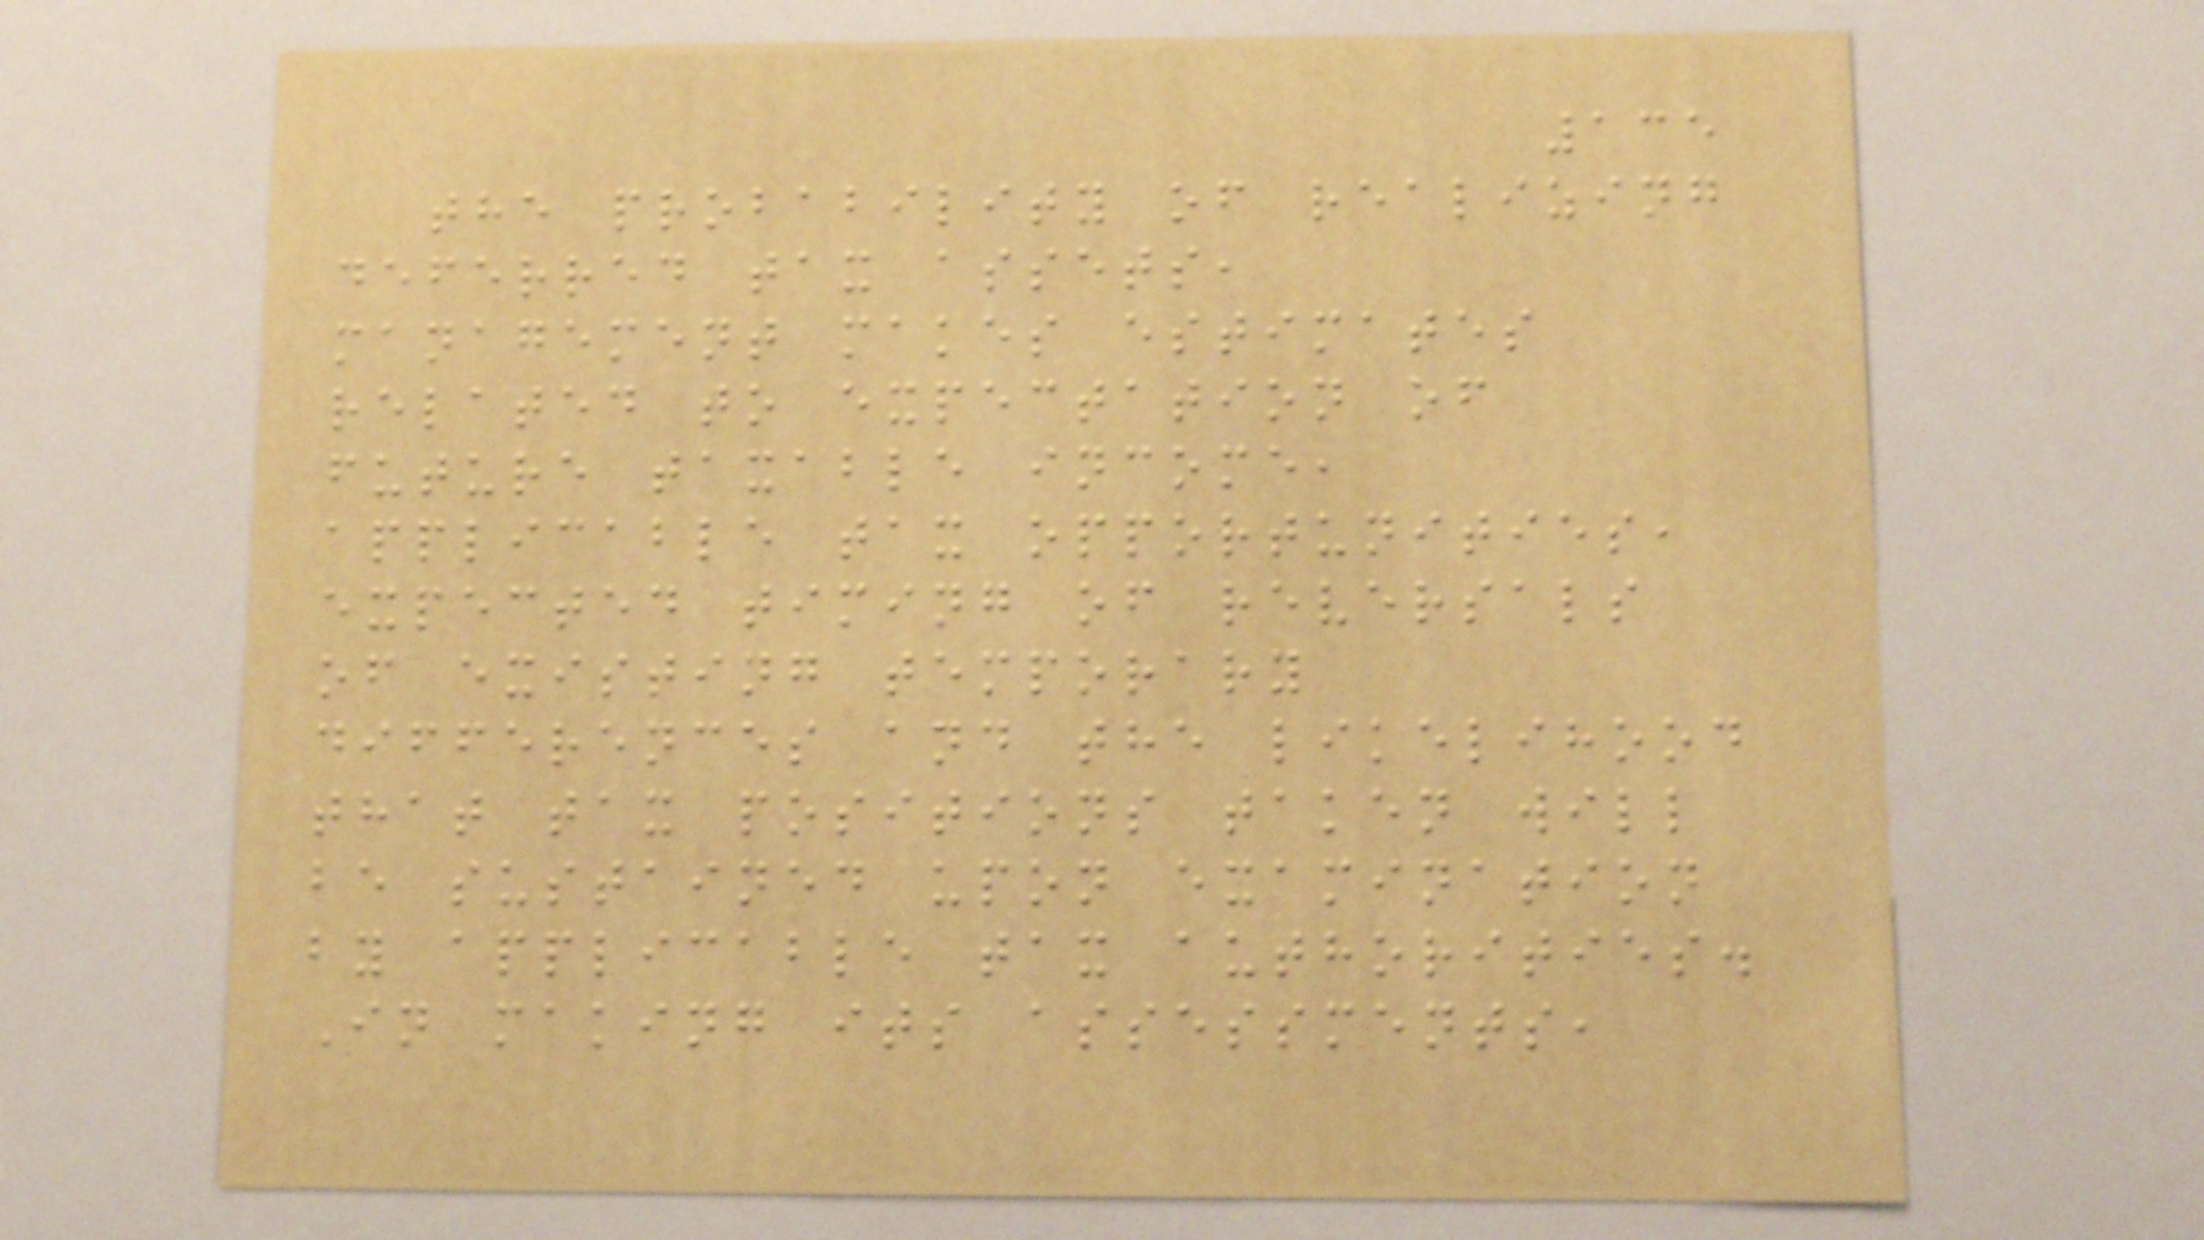135
the probability of realizing
deferred tax assets,
management makes estimates
related to expectation of
future taxable income,
applicable tax opportunities,
expected timing of reversals
of existing temporary
differences and the likelihood
that tax positions taken will
be sustained upon examination
by applicable tax authorities.
In making its assessments,
